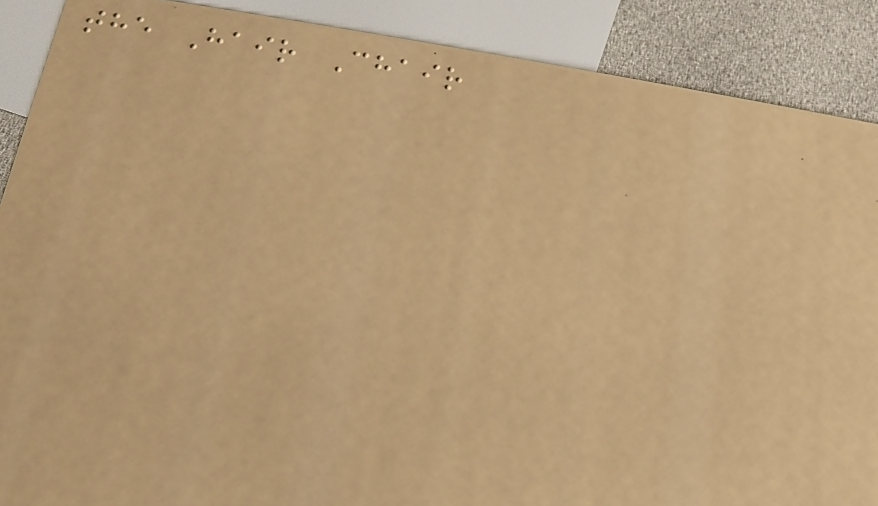the Hair Chair
